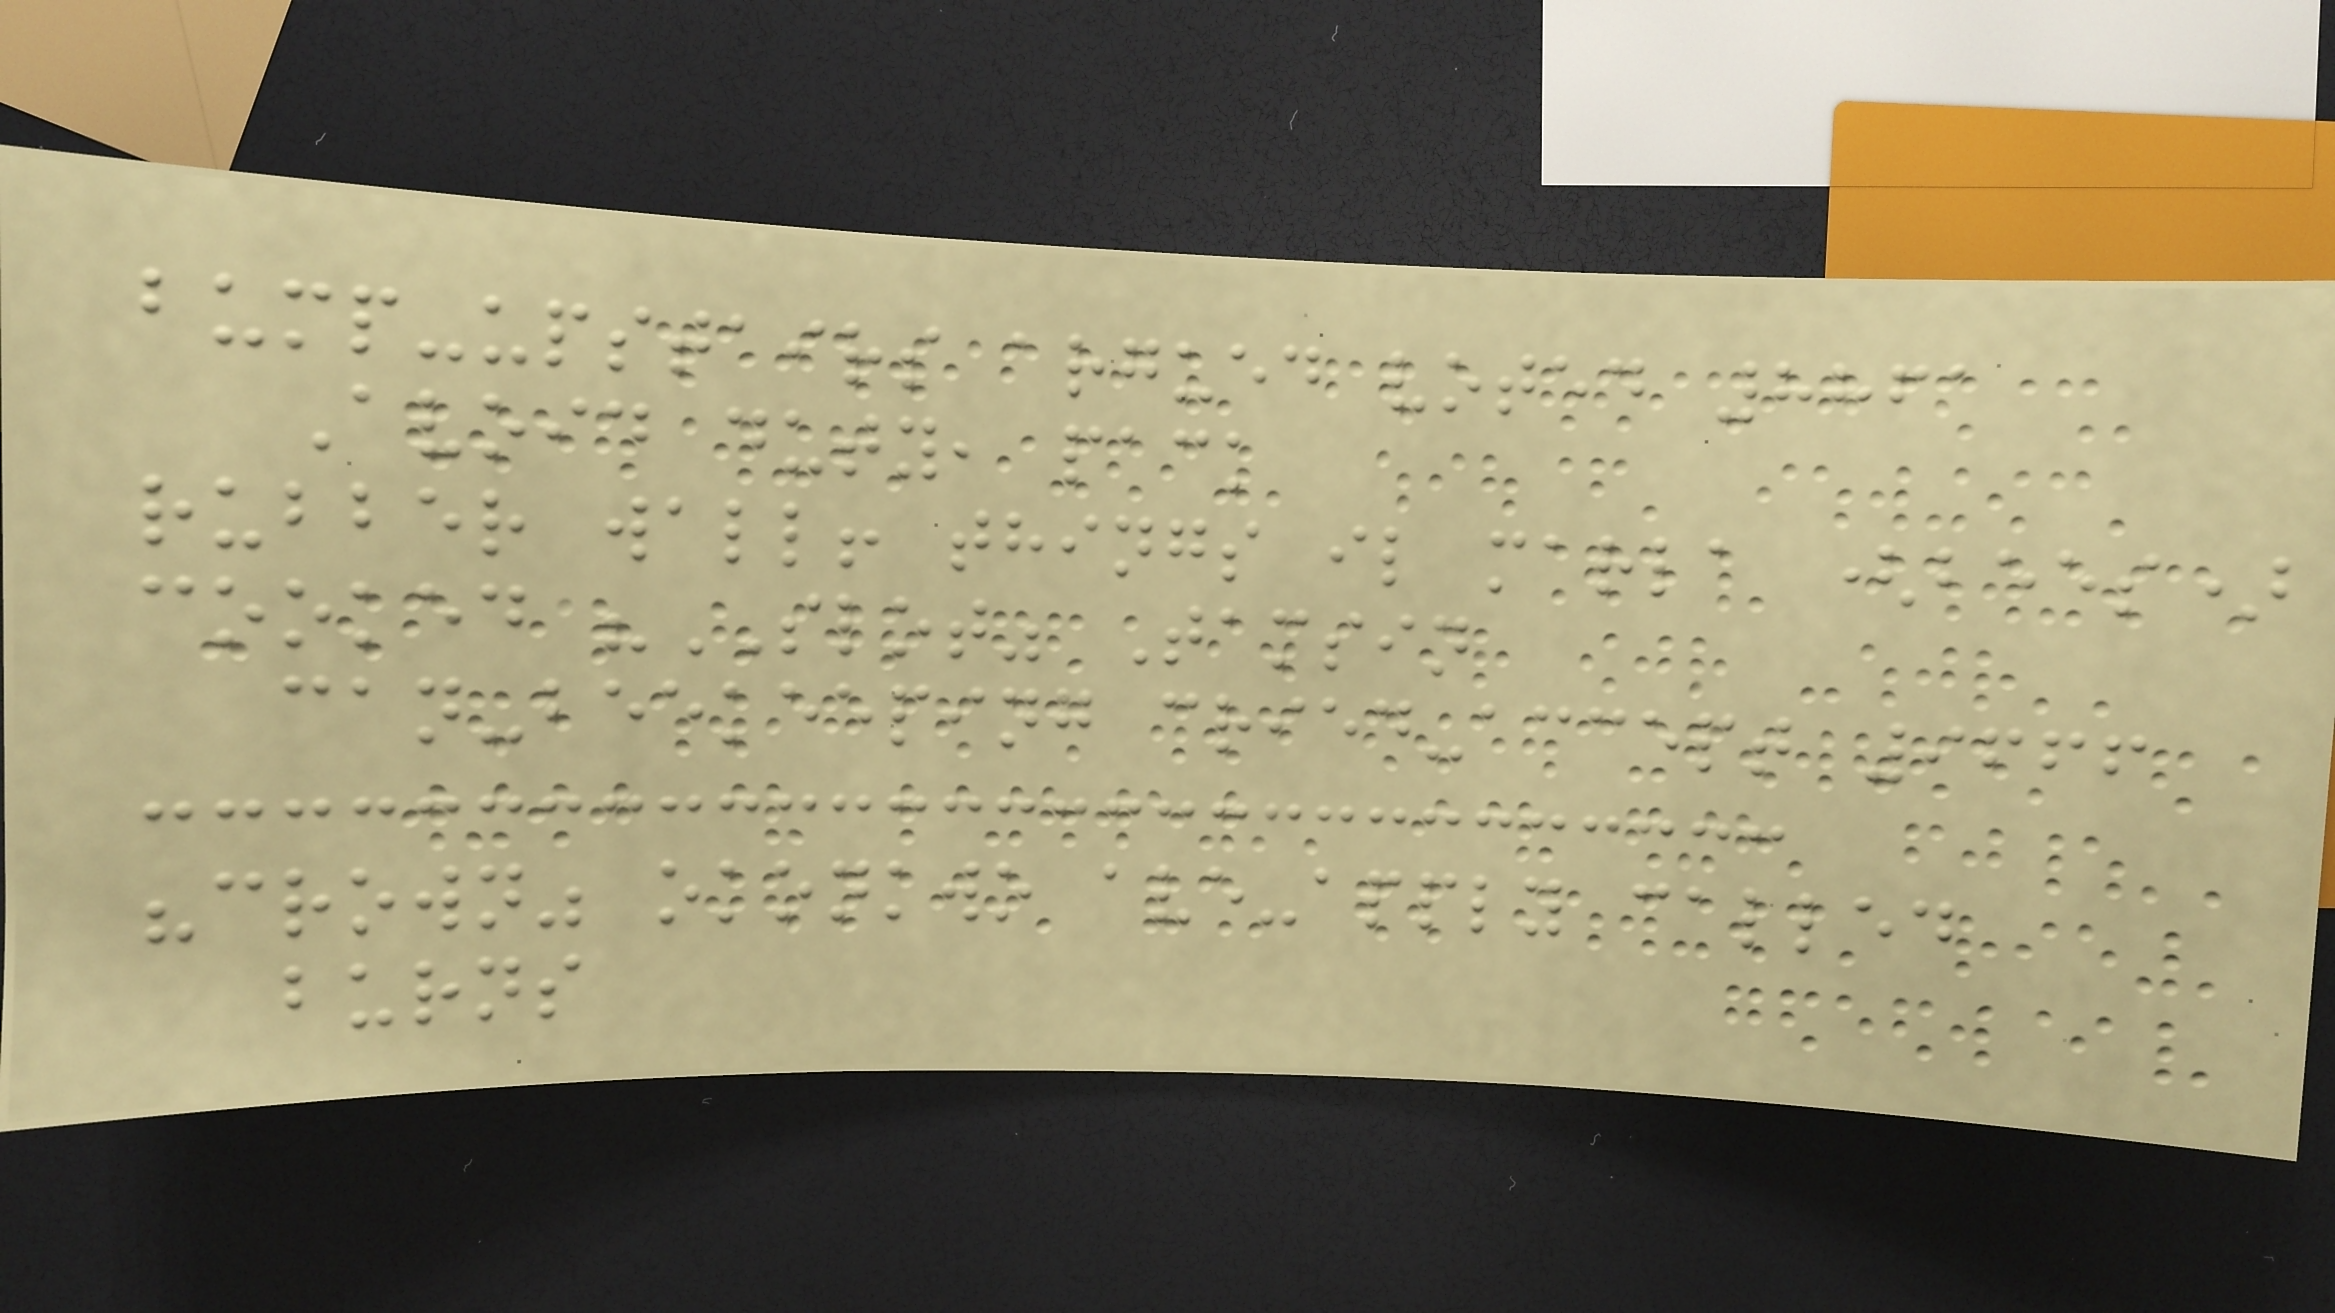bump-upstairs argued voted 8861
Avoid duty, pack
rubber wall! things il marla (bees)
cooked "SLOT" Tamsin
can-beekeeping cried-accept 9666
"crown" okonkwo ave-apply called
burns
